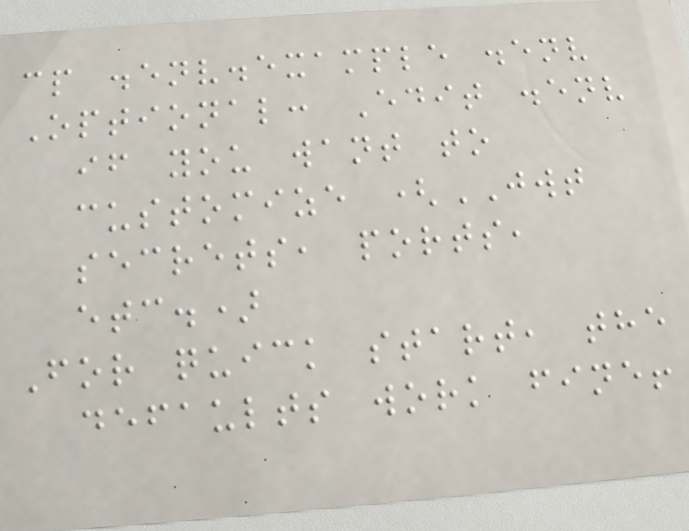cp .env.example .env
Optional: Edit .env
if you want to
customize (JWT
secrets, ports,
etc.)
For quick start, the
defaults work fine!
